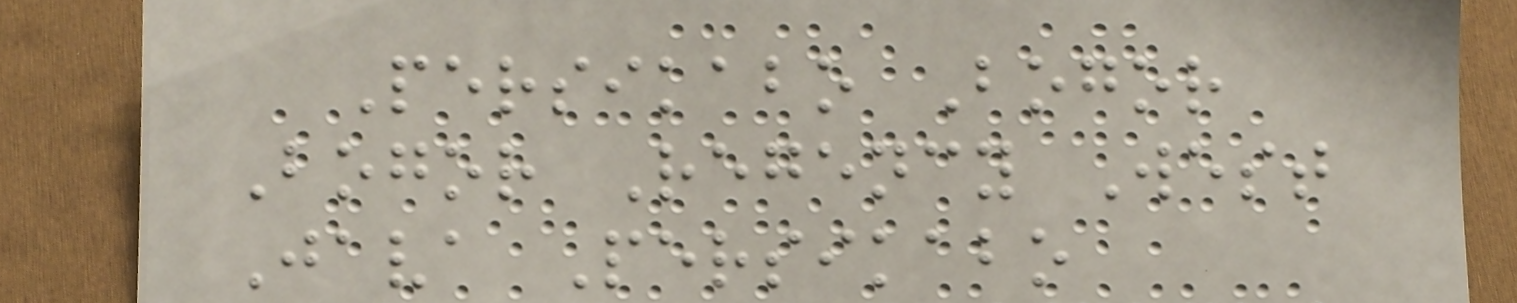Persikabo Bogor
Bogor Regency West
Java Persikabo
